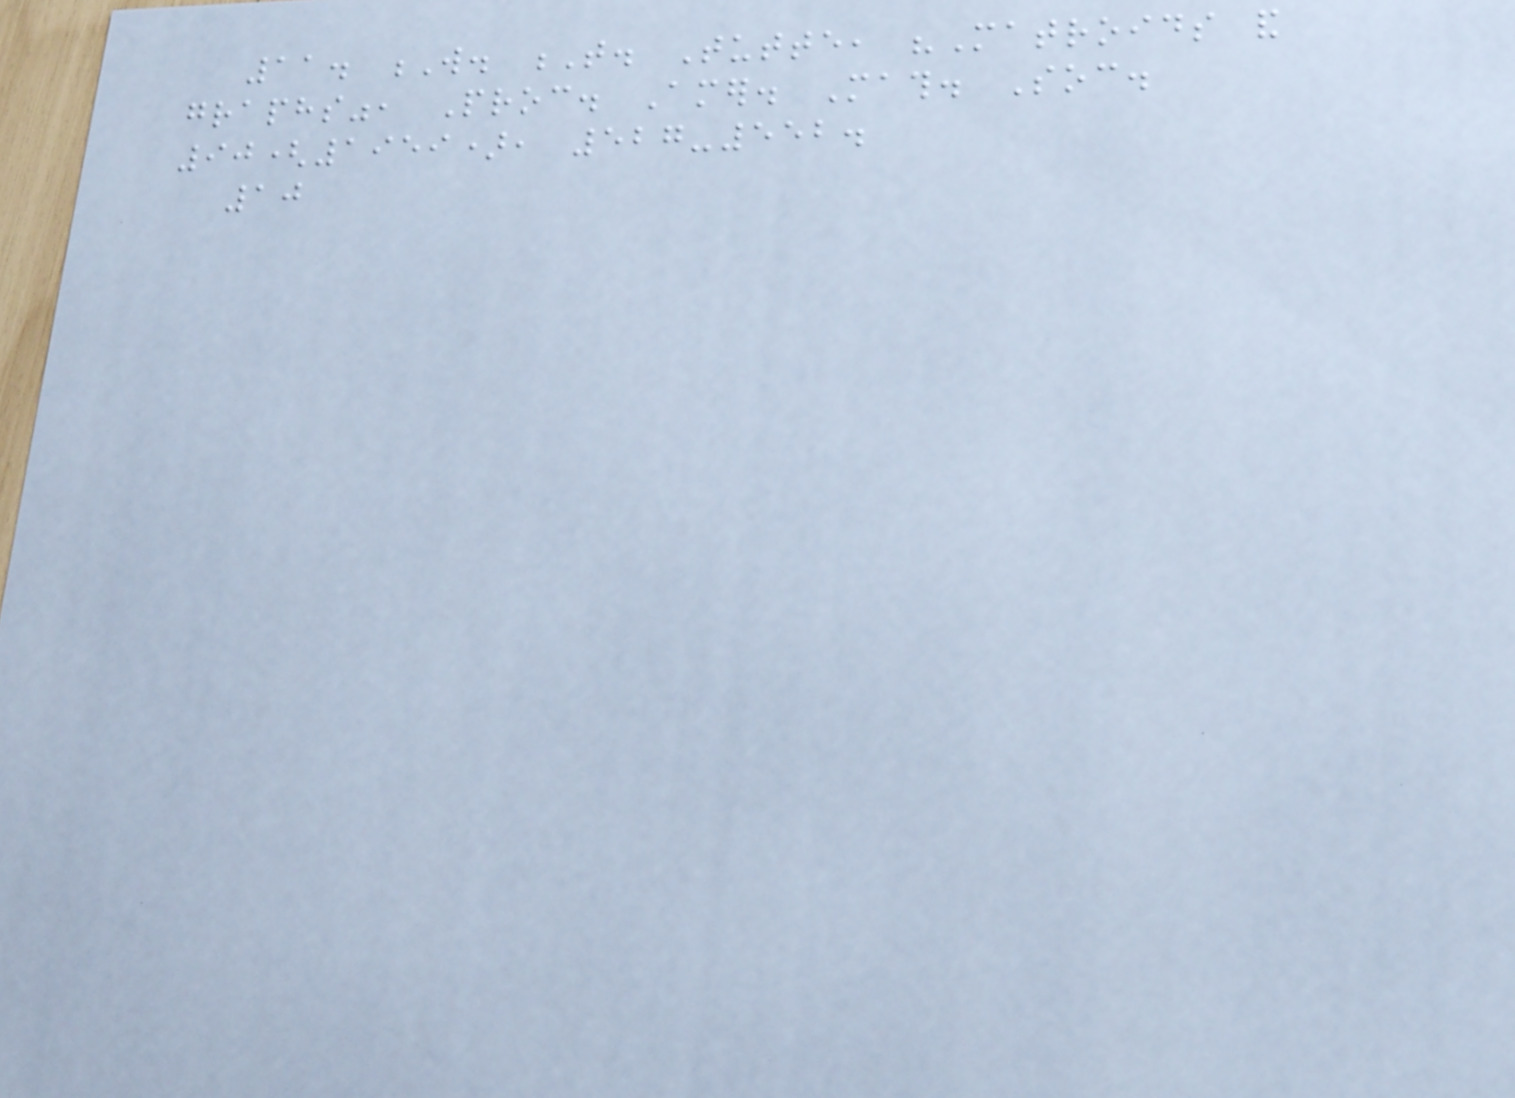11. W. T. Tutte, "Matroids and
graphs", Proc. Amer. Math. Soc.
90(1959), 527-552.
10
